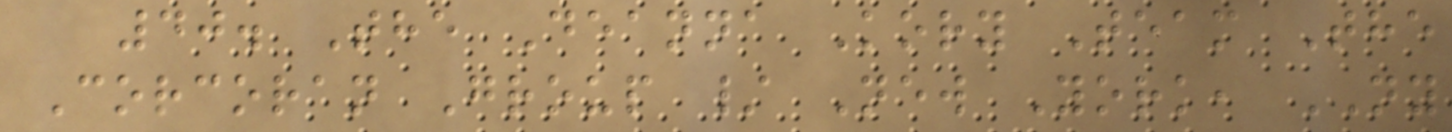40. The Deanna Kory Team The
Corcoran Group / New York, NY
